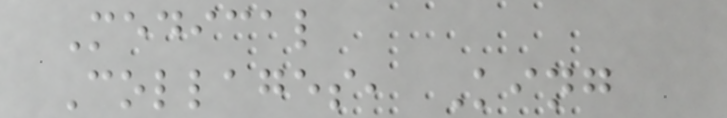Medical
Collages, King
